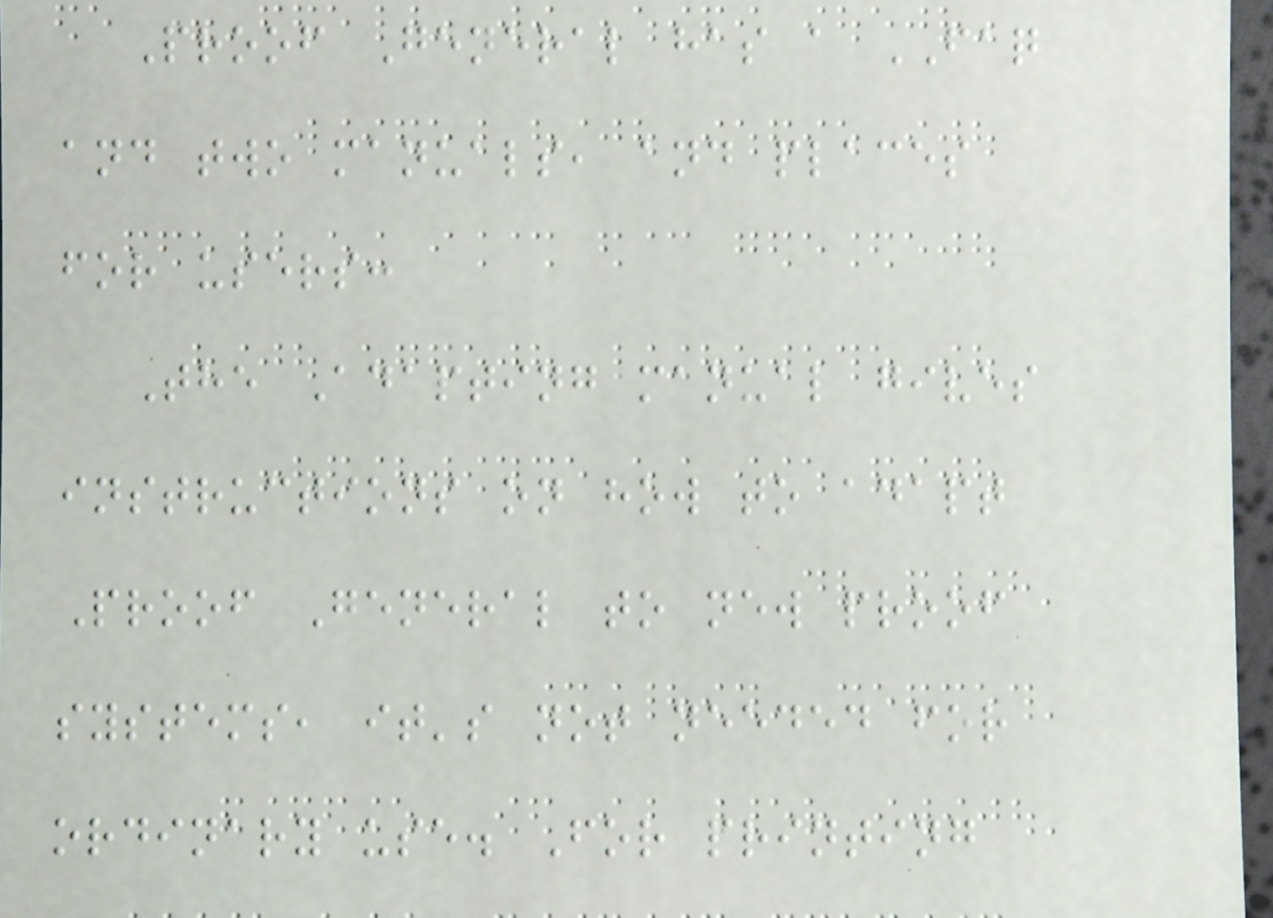Proof General has a FAQ
and two manuals, and places
for users:
The Adapting manual gives
instructions on how to adapt
Proof General to new proof
systems, it's not needed for
ordinary use. For printing
